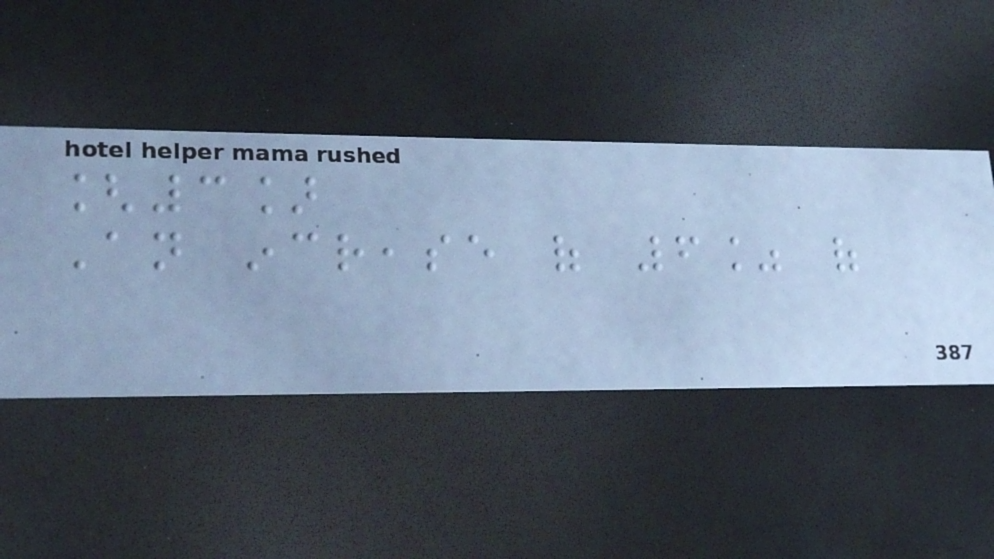[3]
An increase of 6% of
